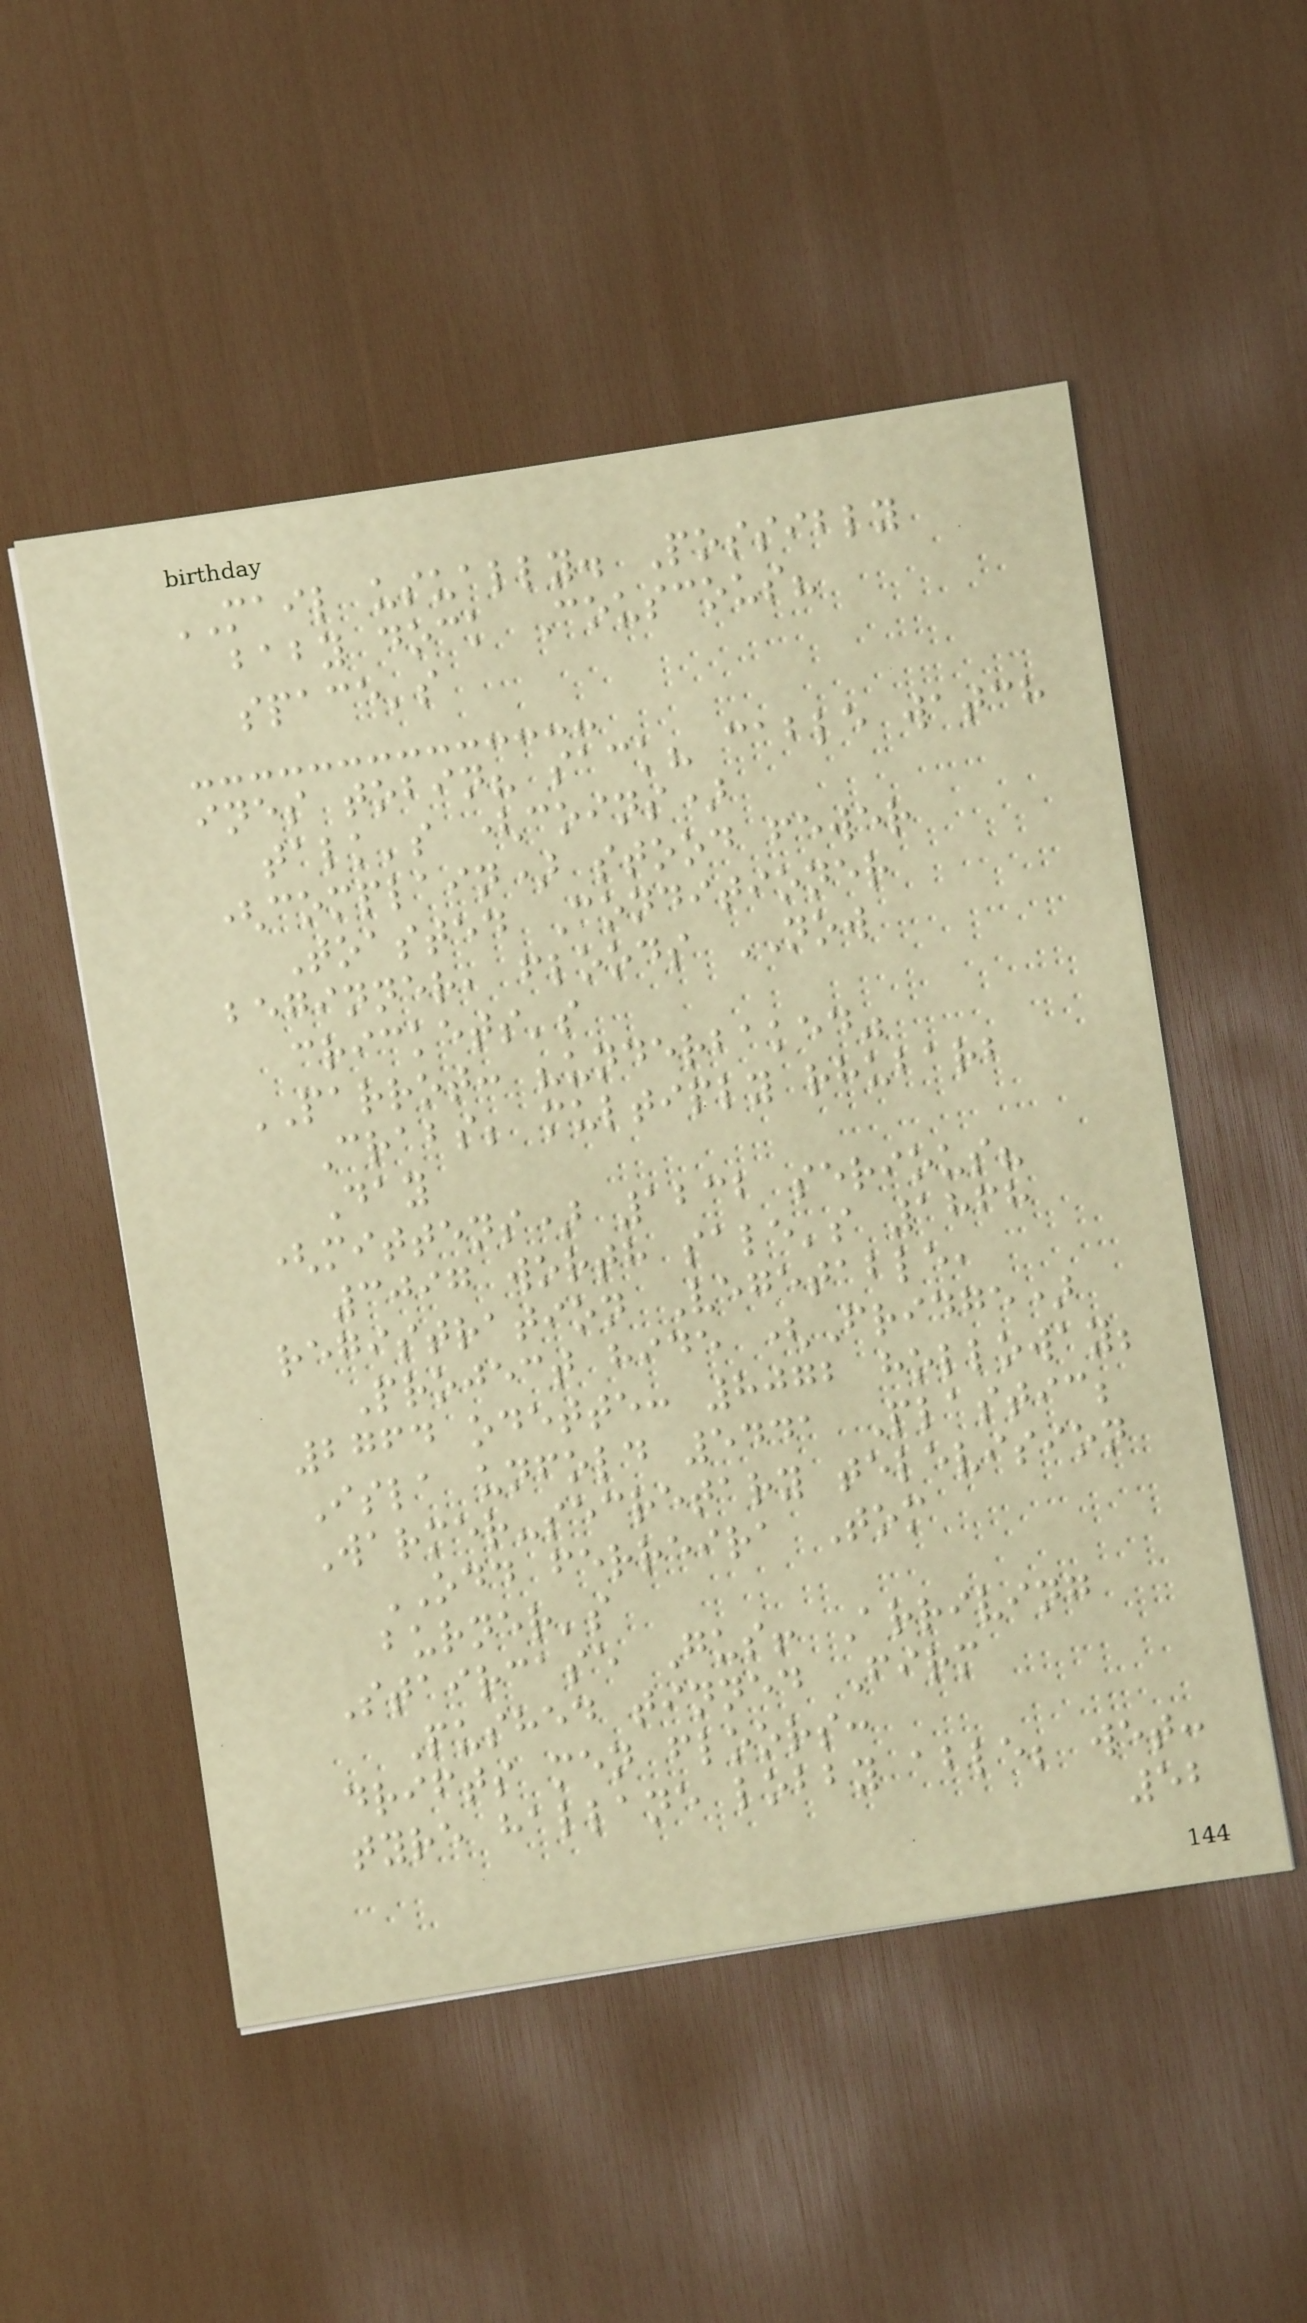MAIL usually. Possibly
baby dock Couscous?
space's
ines tobin? sack? cable watch
talk's (coins)
(complain) stood fewer
Toasted Conditioner
beginner, floods NOW
crickets's
PARROT: "underbaked"
Crabs; multiply rhubarb
Day
(mittens) 1232 serious?
3097 worth sale's 1868
registration Vegetable,
Project hide (Fridge)
2764 odette: 8072 holloway;
Isla unfold 5441 Plastic;
Warmer-secretary television
ODD ferreira Tom
burner's
Staircase Gus! Arriving
Pushed tinned Firm
drifts men floors:
tyre hallane lobby able; wet:
52
